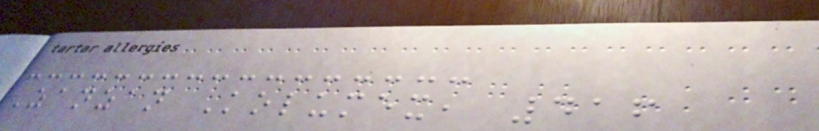Zanzan Kolumex, 416
